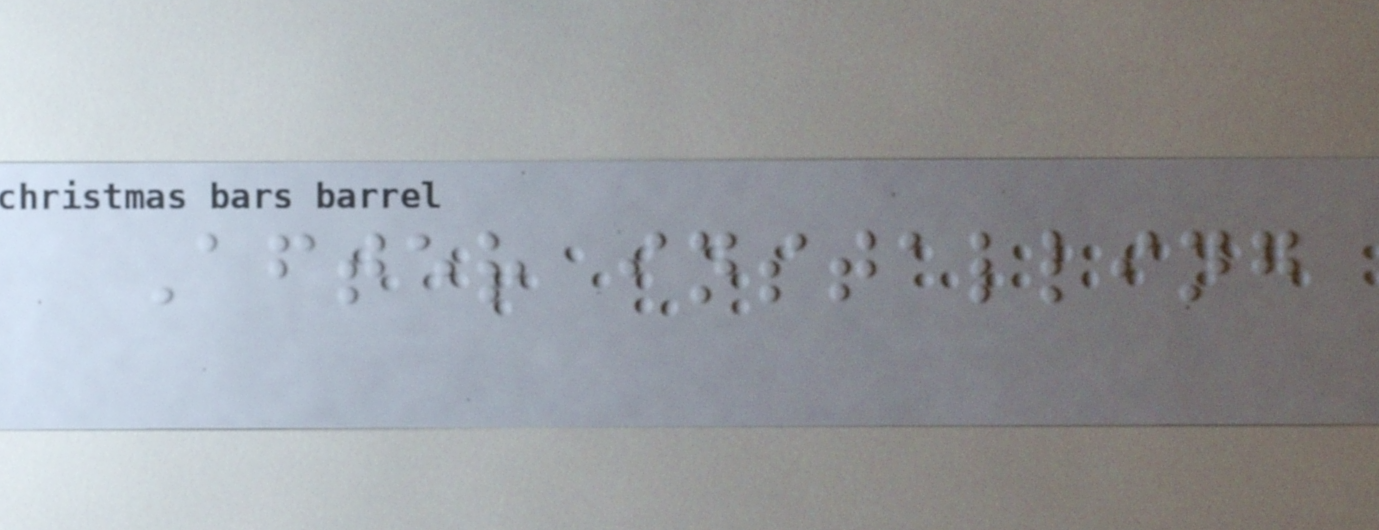After installing
